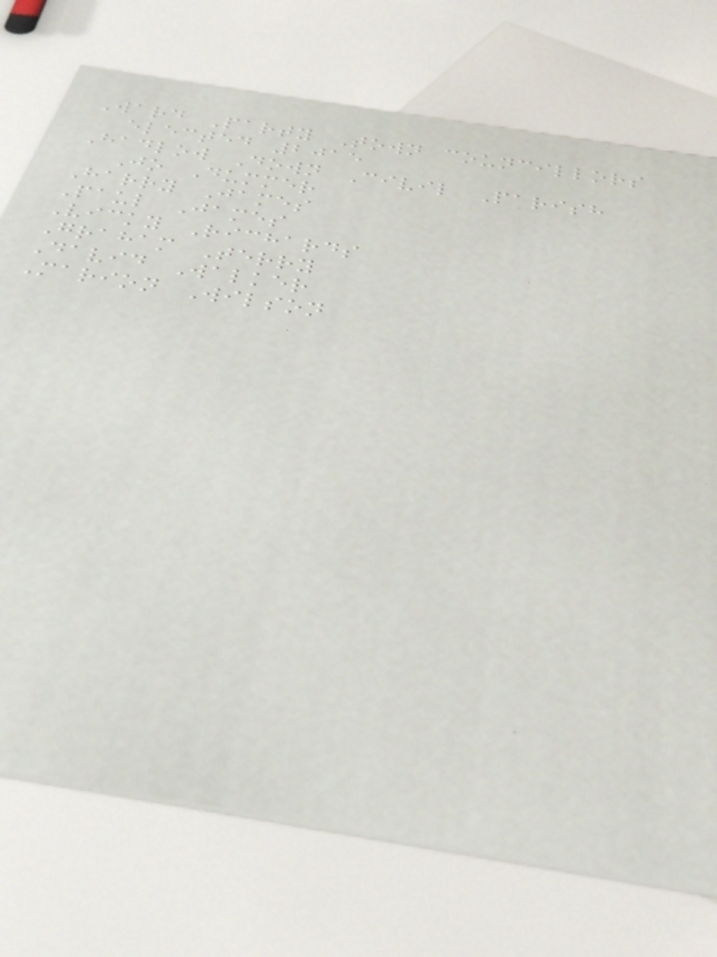Ward Party Town councillors
elected 2015
Hadlow Down Civil Parish
Jo Dummer
Harry James
Paul James
Vicky Richards
Graham Terry
David Walker
Marion Wilson
